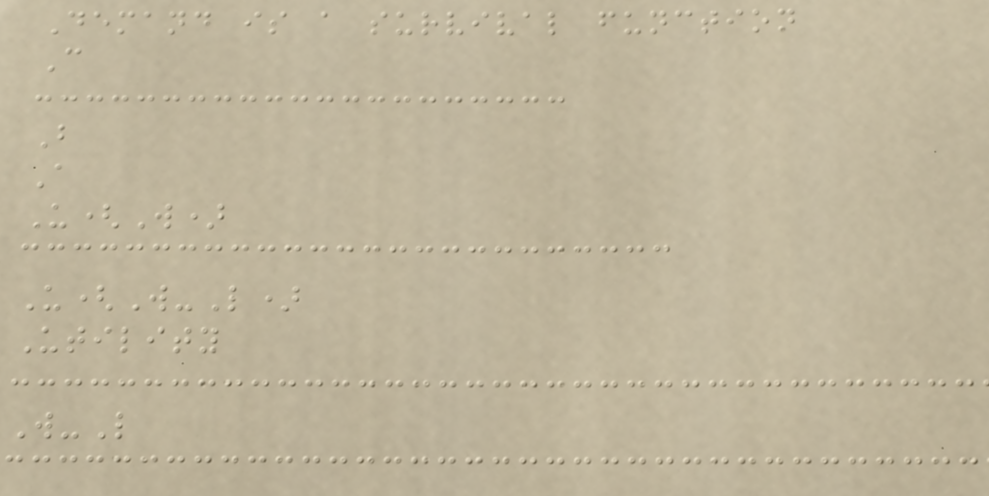Demand is a survival function
C
B
A
U(W)
U(W-L)
Utility
W-L
